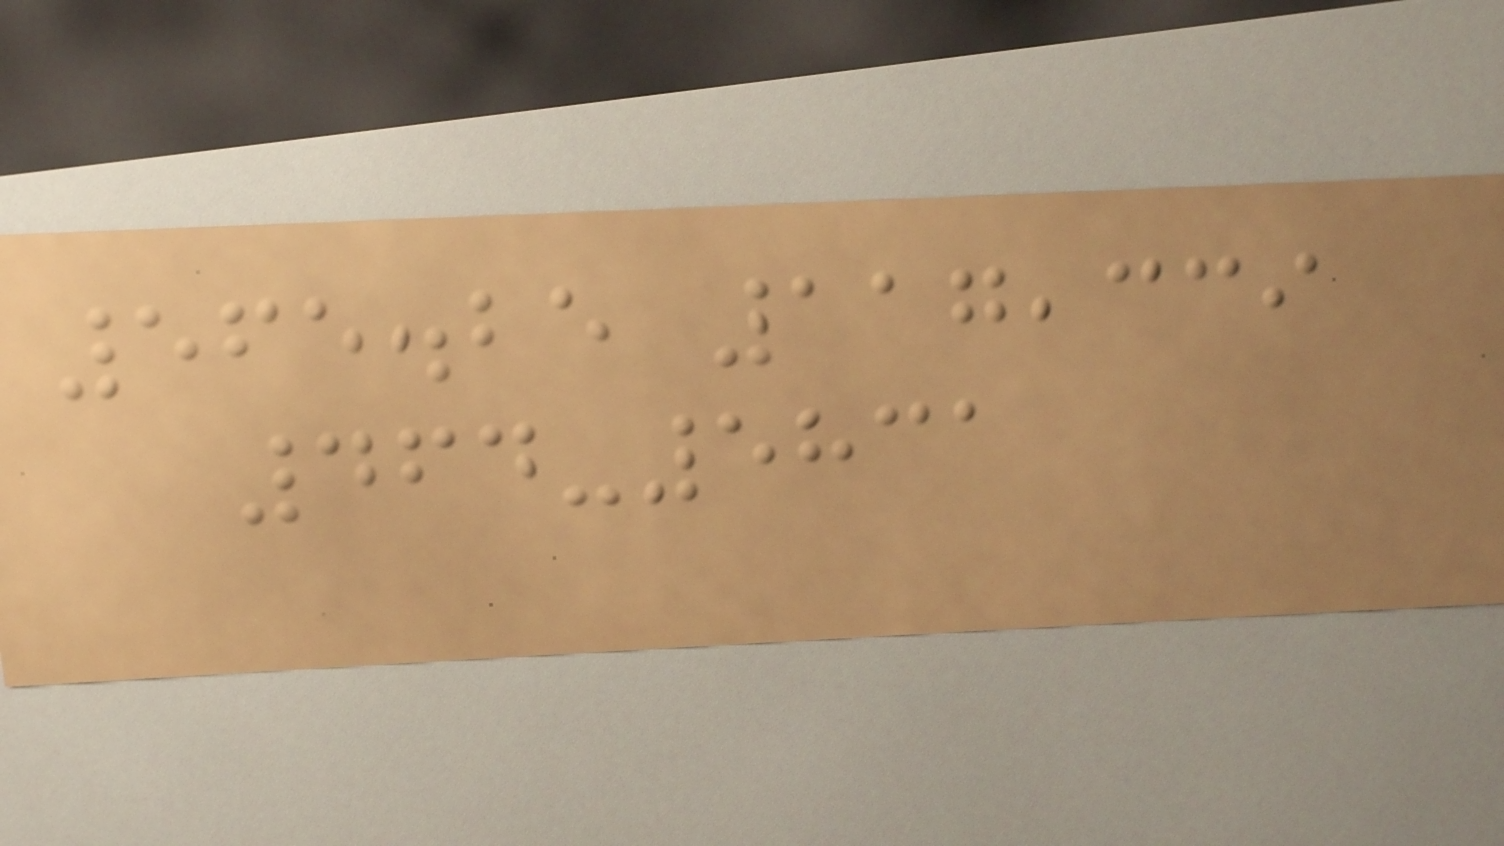565.25 117,339
464-5831
